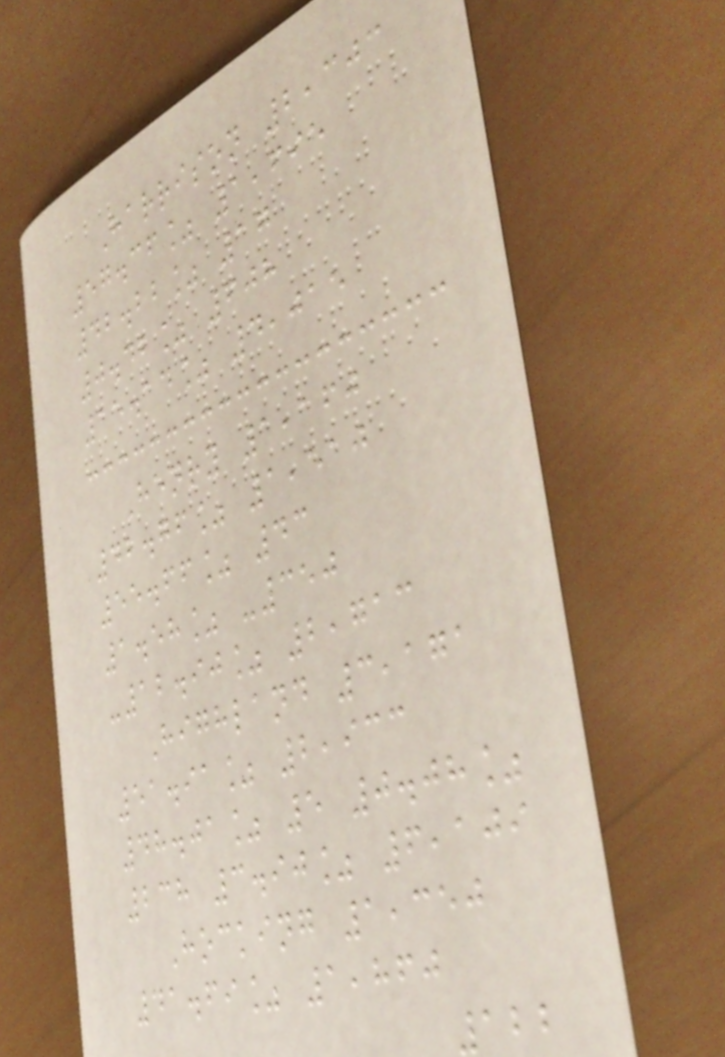Harrison 2,303
57.36% 1,695
42.22% 17
0.42% 608
15.14% 4,015
Henry 1,160
42.76% 1,510
55.66% 43
1.58% -350
-12.90% 2,713
Highland 3,171
51.91% 2,933
48.01% 5 0.08%
238 3.90% 6,109
Hocking 1,350
41.69% 1,860
122
